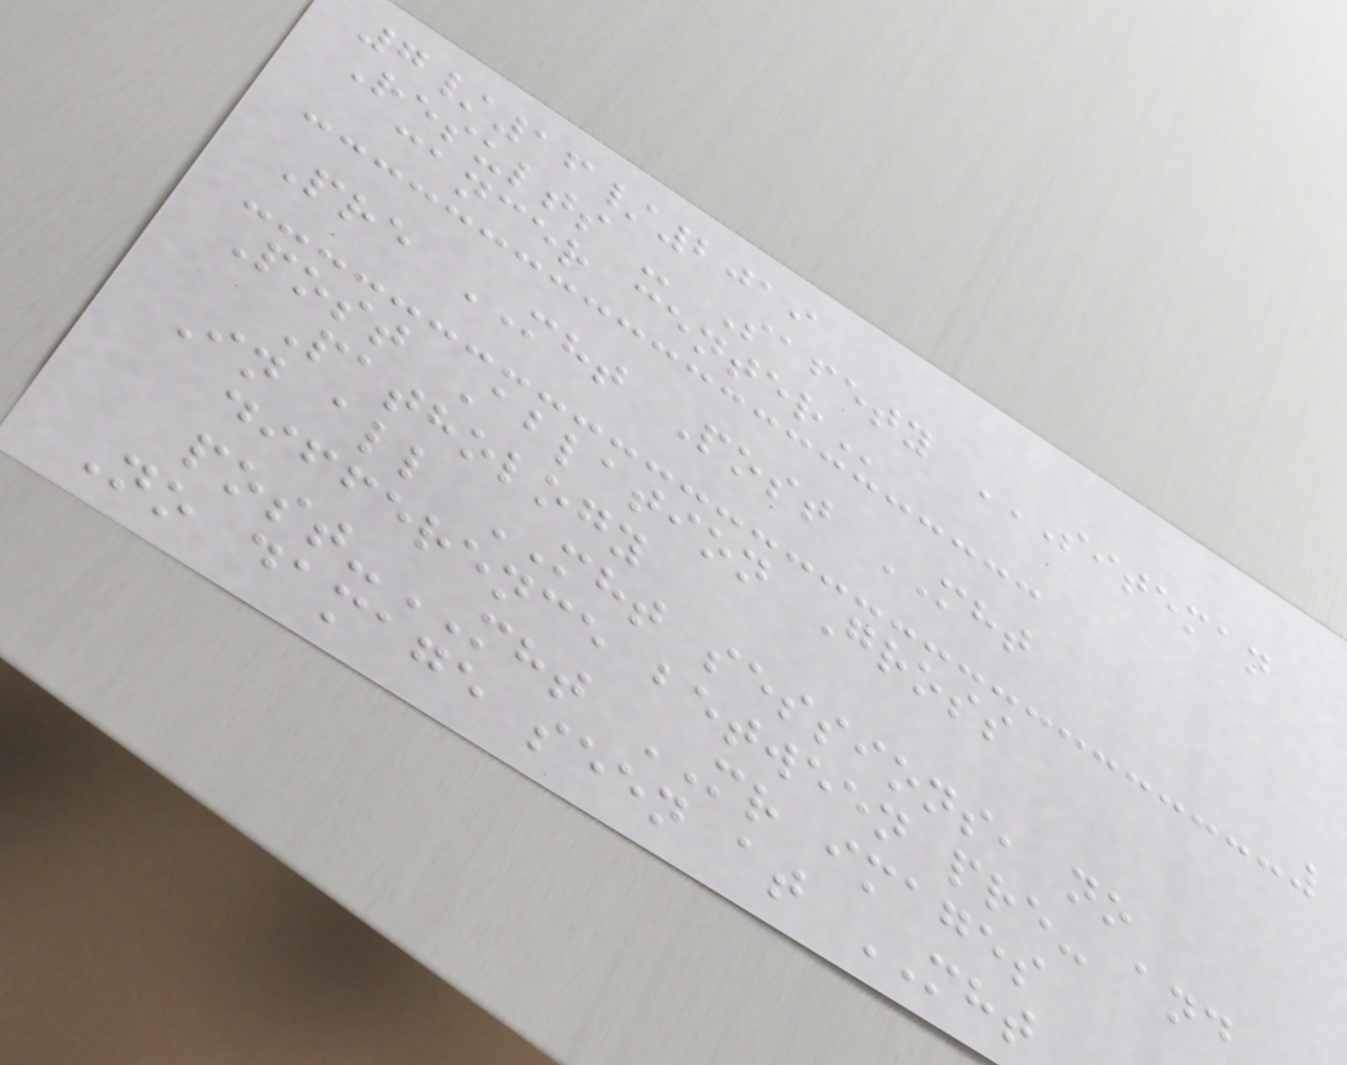7/16/2019
Results - Safety SITEMAN
CANCER CENTER
Pre MHT Post MHT
Post Ablation Gross
Pathology
In all MHT sessions, no
difference between pre- and
post-MHT MR images
No damage seen at MHT
